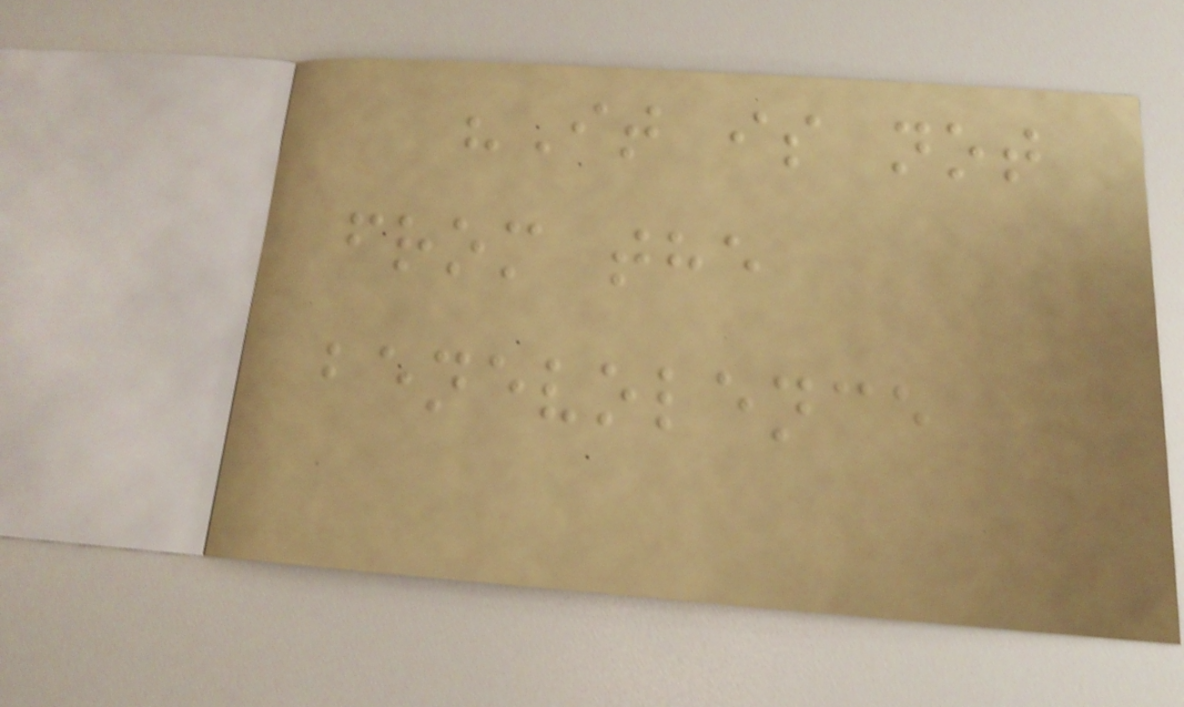"It is not
from the
benevolence
